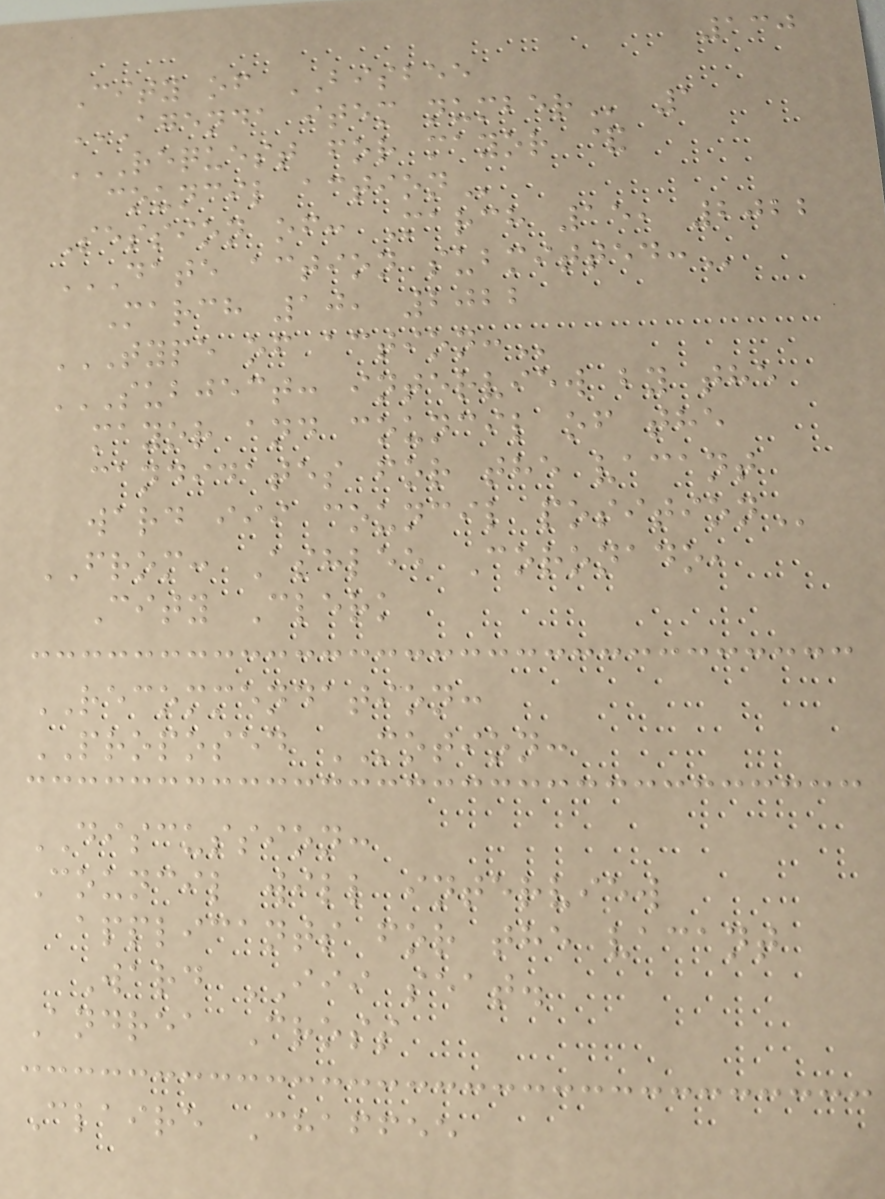130
City of BISBEE
AGENDA ITEM NUMBER 1
REQUEST FOR MAYOR &
COUNCIL ACTION
Session of: March 15, 2022
DATE ACTION SUBMITTED:
March 10, 2022
TYPE OF ACTION:
SUBJECT: INTERVIEW BY THE
MAYOR AND COUNCIL OF THE
CANDIDATES FOR THE VACANT
WARD III COUNCIL POSITION
FROM: Ashlee Coronado,
City Clerk
RECOMMENDATION:
PROPOSED MOTION:
DISCUSSION:
Council will interview
applicants for the vacant
Ward III seat.
Andrea Cross
Claire Chaffee
